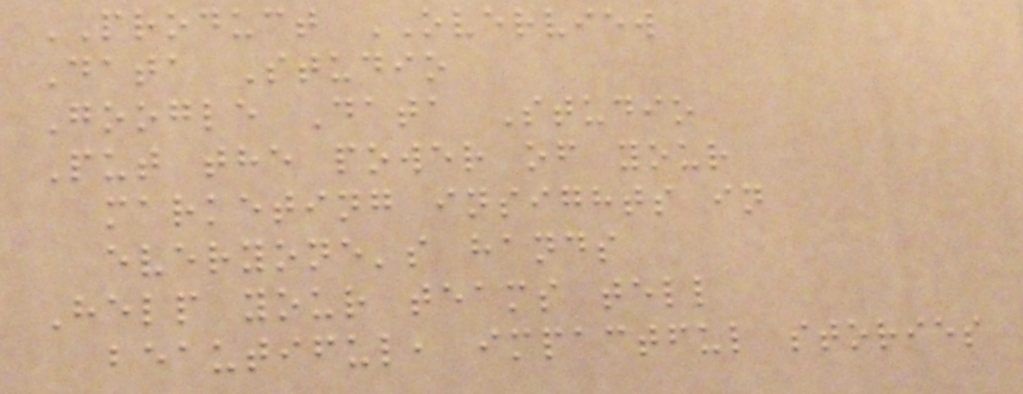PRODUCT OVERVIEW
Data Studio
Google Data Studio
Put the power of your
marketing insights in
everyone's hands
Help your teams tell
beautiful, impactful stories
